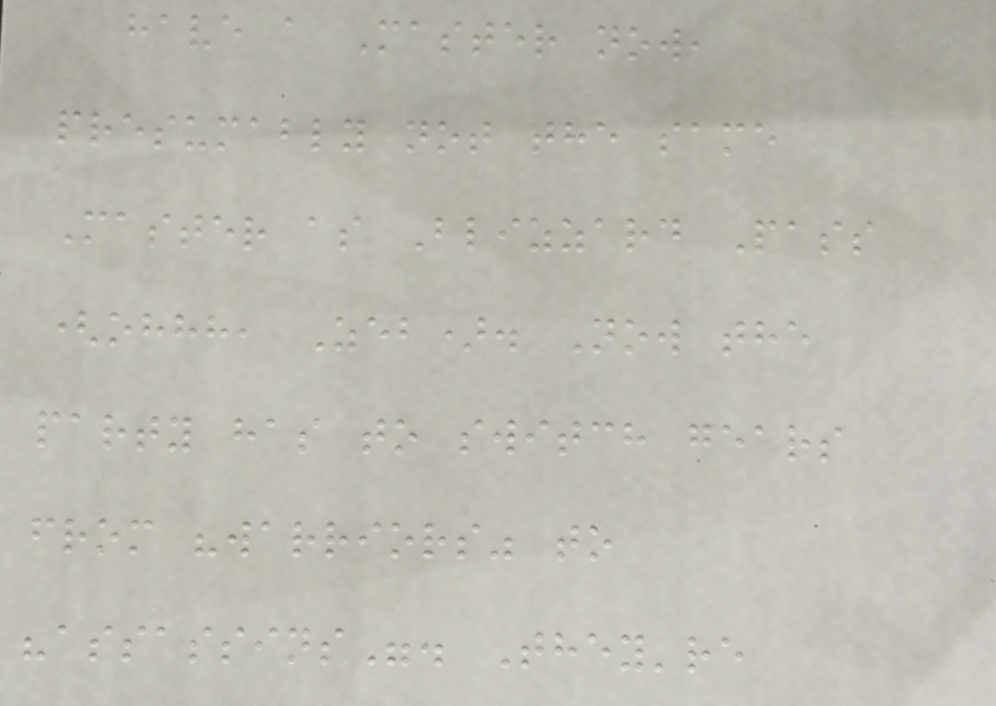have a Master now,
presumably not the same
Master as Blizzard Pass
(ohhh, Zeb). Now the
party has to switch gears
from "warriors" to
"assassins". They're
